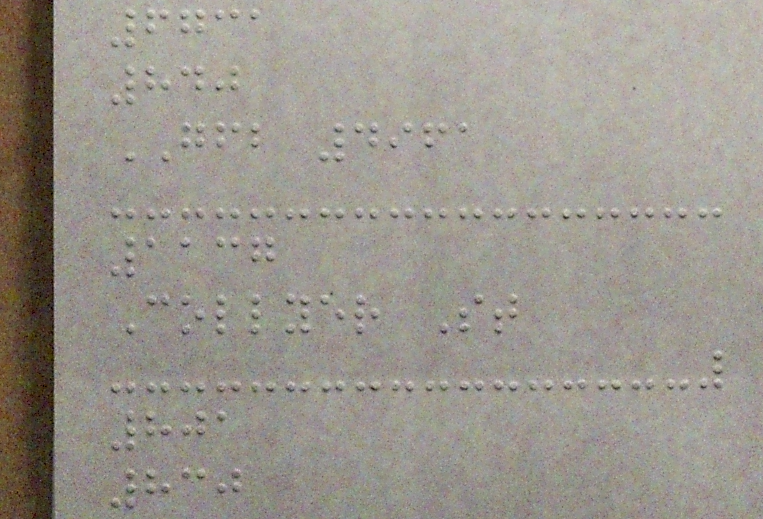6731
840
GFB 4961
1137
Collyer St
801
830
